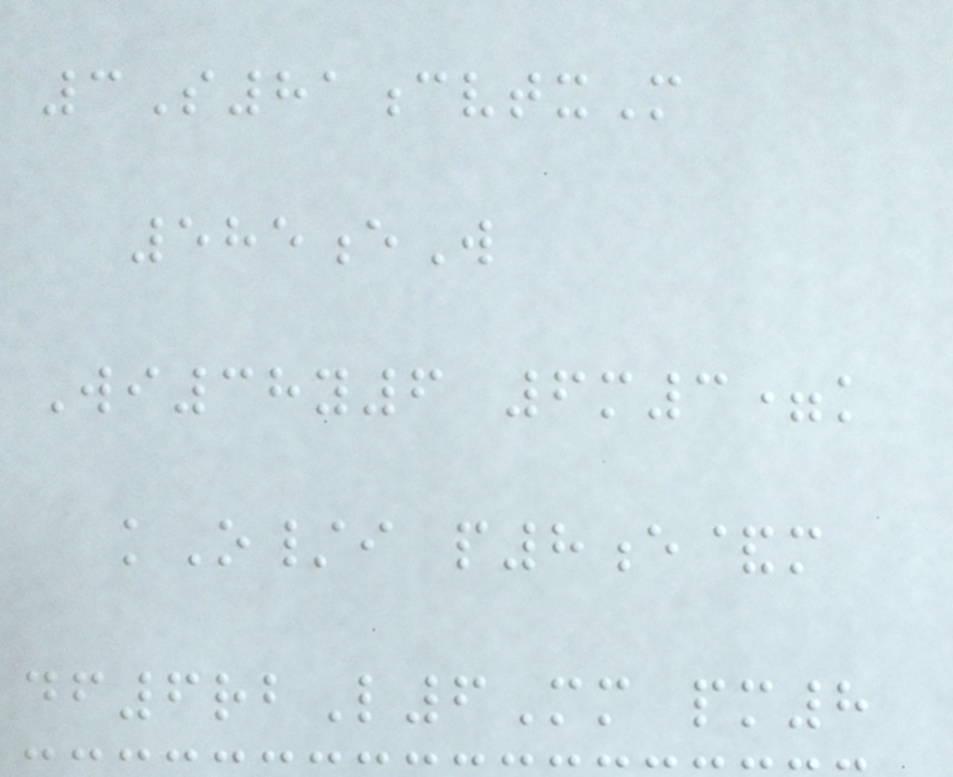3S81cvtxM
585eW
Wi38y6 6m3=k
kO/i p8e&m
df6rbL6Mm pm8
